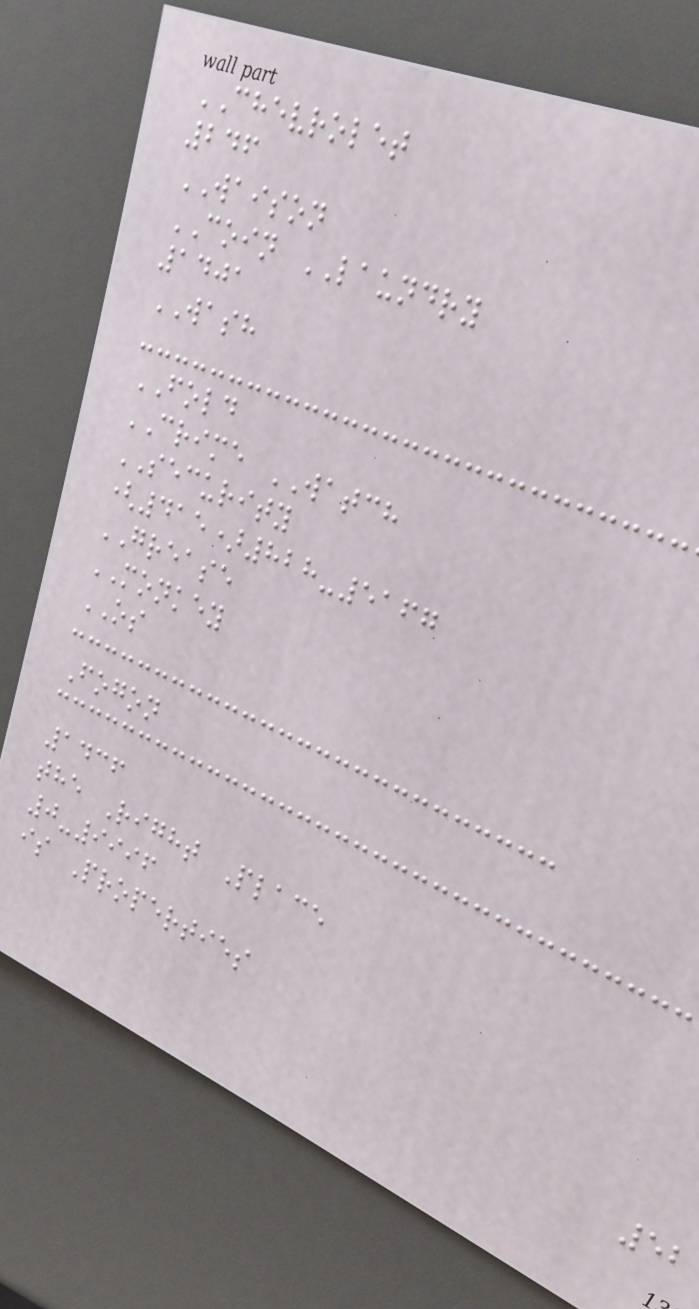CHEVROLET
246
WAISON
COIN LAUNDRY
1401
WASH
FOLD
CRIME WATCH
SECURITY
(415)828-5167
GREASE
MONKEY
OS
Fogon
1436
the Right Place
0-9996
is Properties
52
